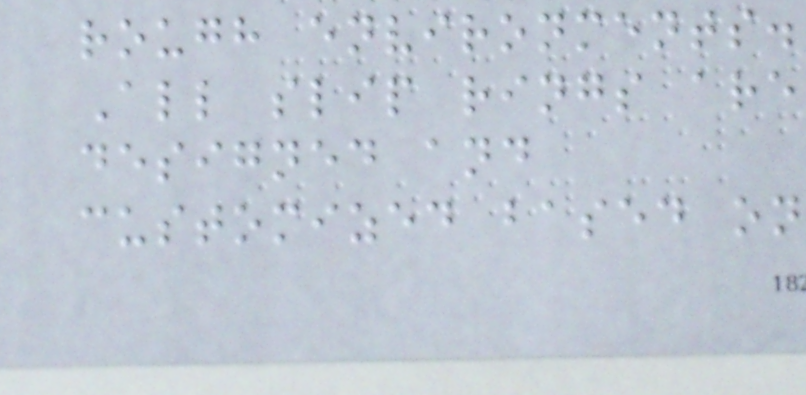rough environments.
All slip rings are
designed and
customized based on
